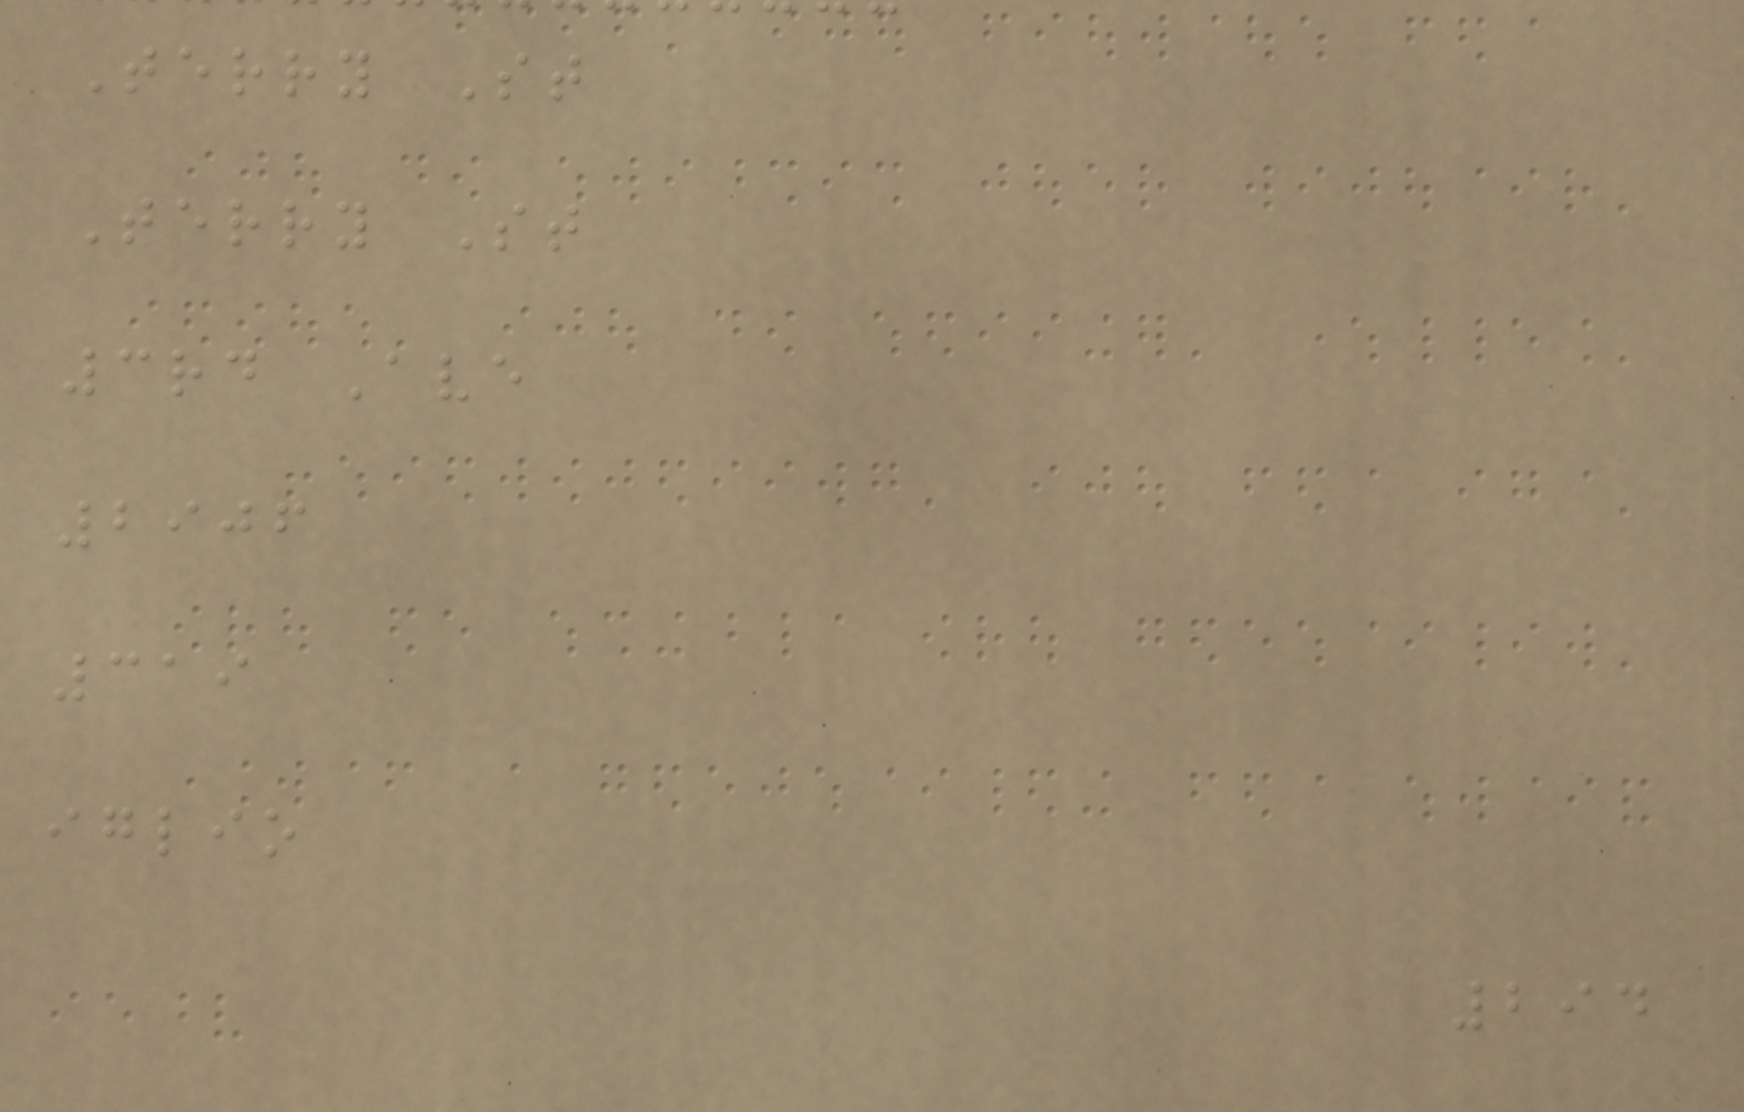Terry St
Terry St
3rd Ave
2906
319
iglio
294
